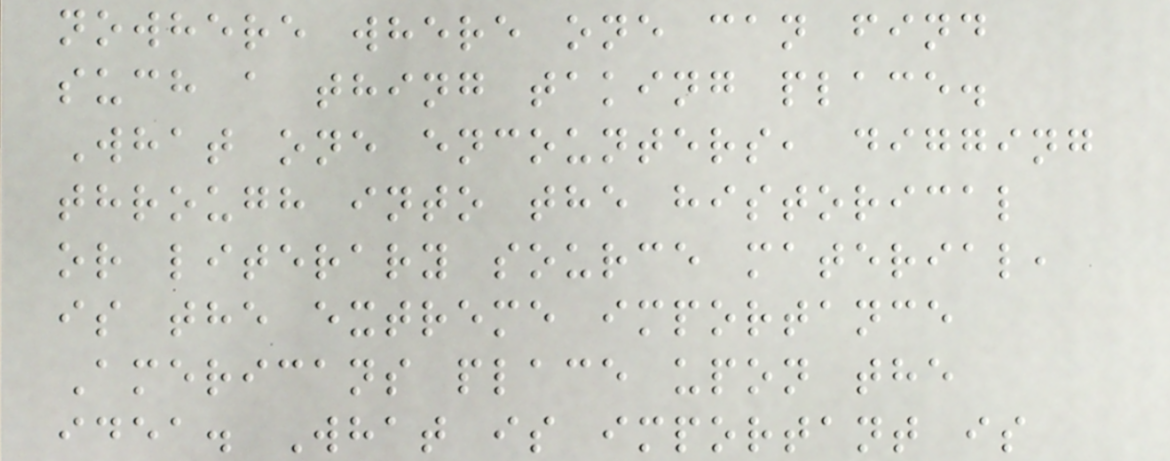nowhere where one can find
such a thing taking place.
What one encounters, digging
through into the historical
or literary source material,
is the extreme importance
Americans place upon the
idea. What is important is
